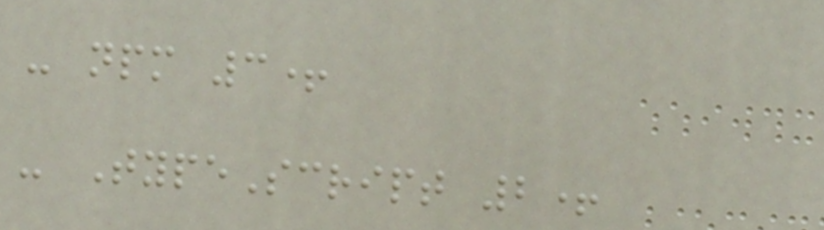- npm 3+
- TypeScript 2+
